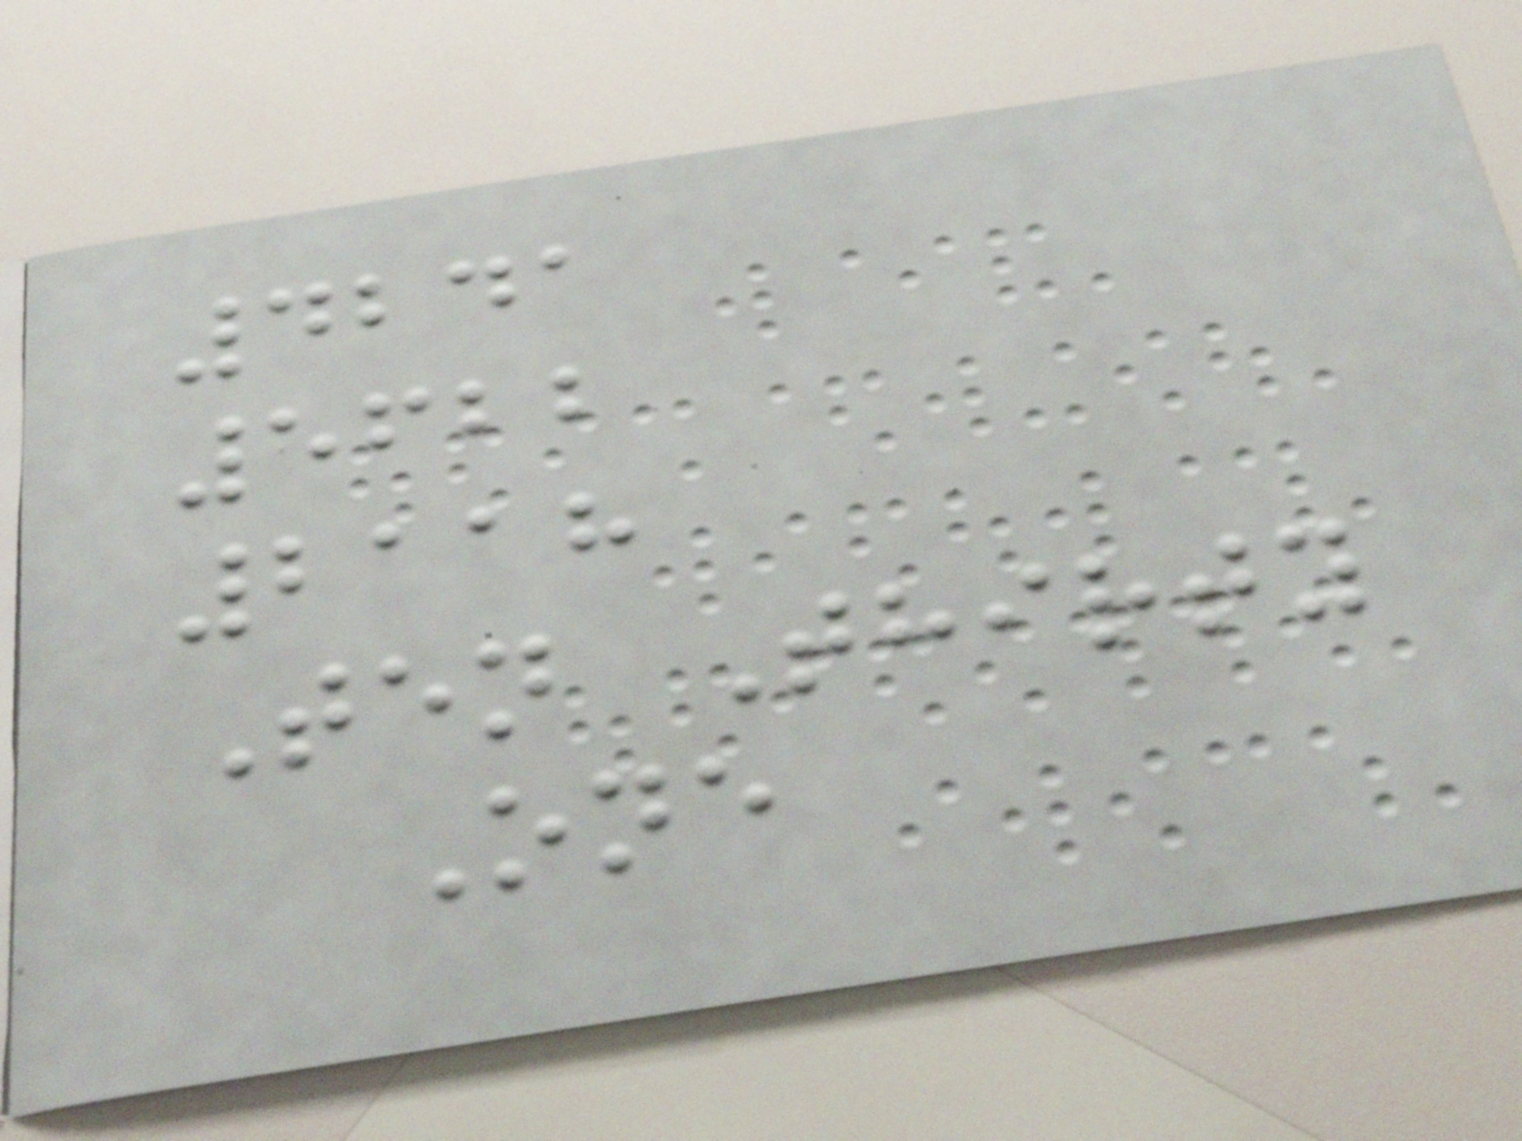4241
5622
2118
Ten Thirty
One
